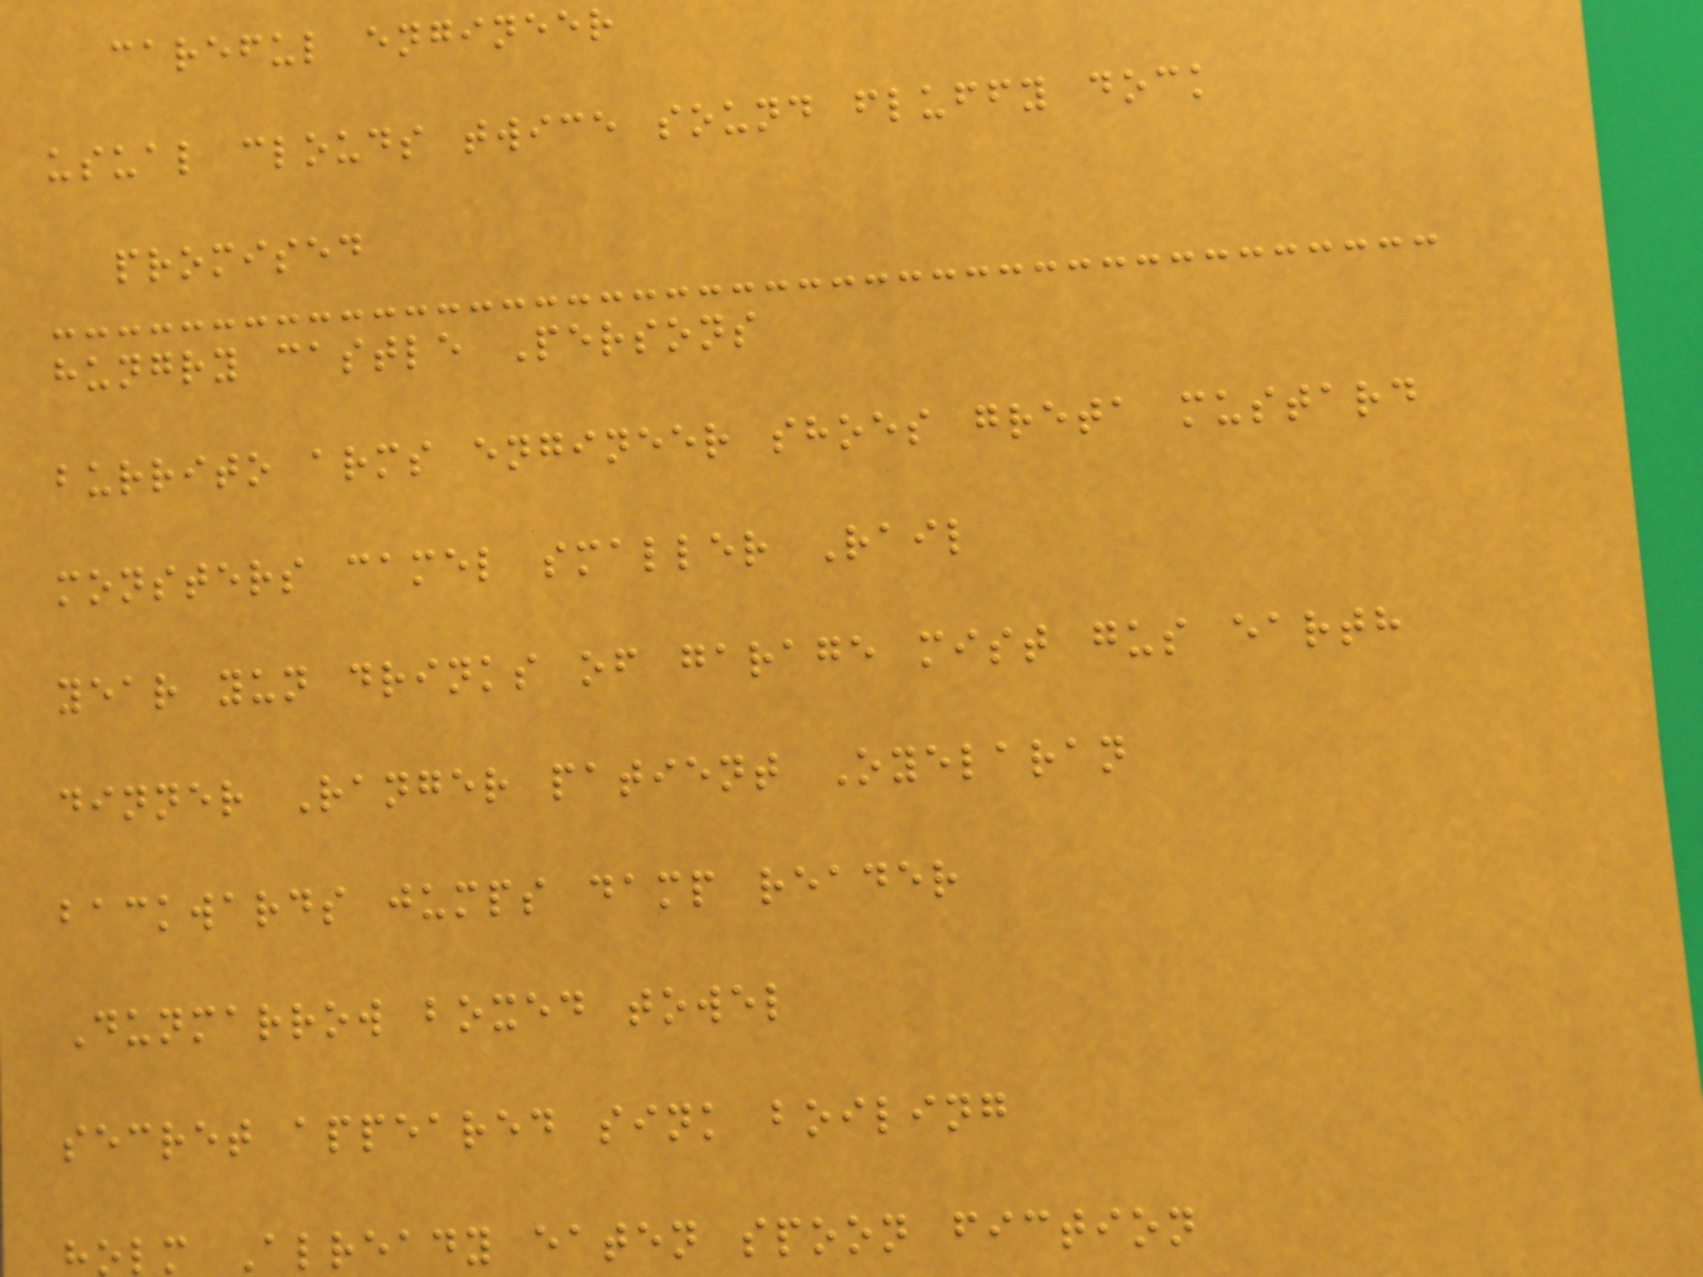careful engineer
usual clouds twice sound fluffy dock
promised
hungry castle Persons
burrito arms engineer shoes greta mustard
monsters camel smaller Rail
year yun drinks of garage mist gus earth
dinner Ranger patient Oyelaran
backwards jumps damp reader
Dunmarrow boxed towel
secret appeared sink boiling
holm Already eaten spoon fiction
